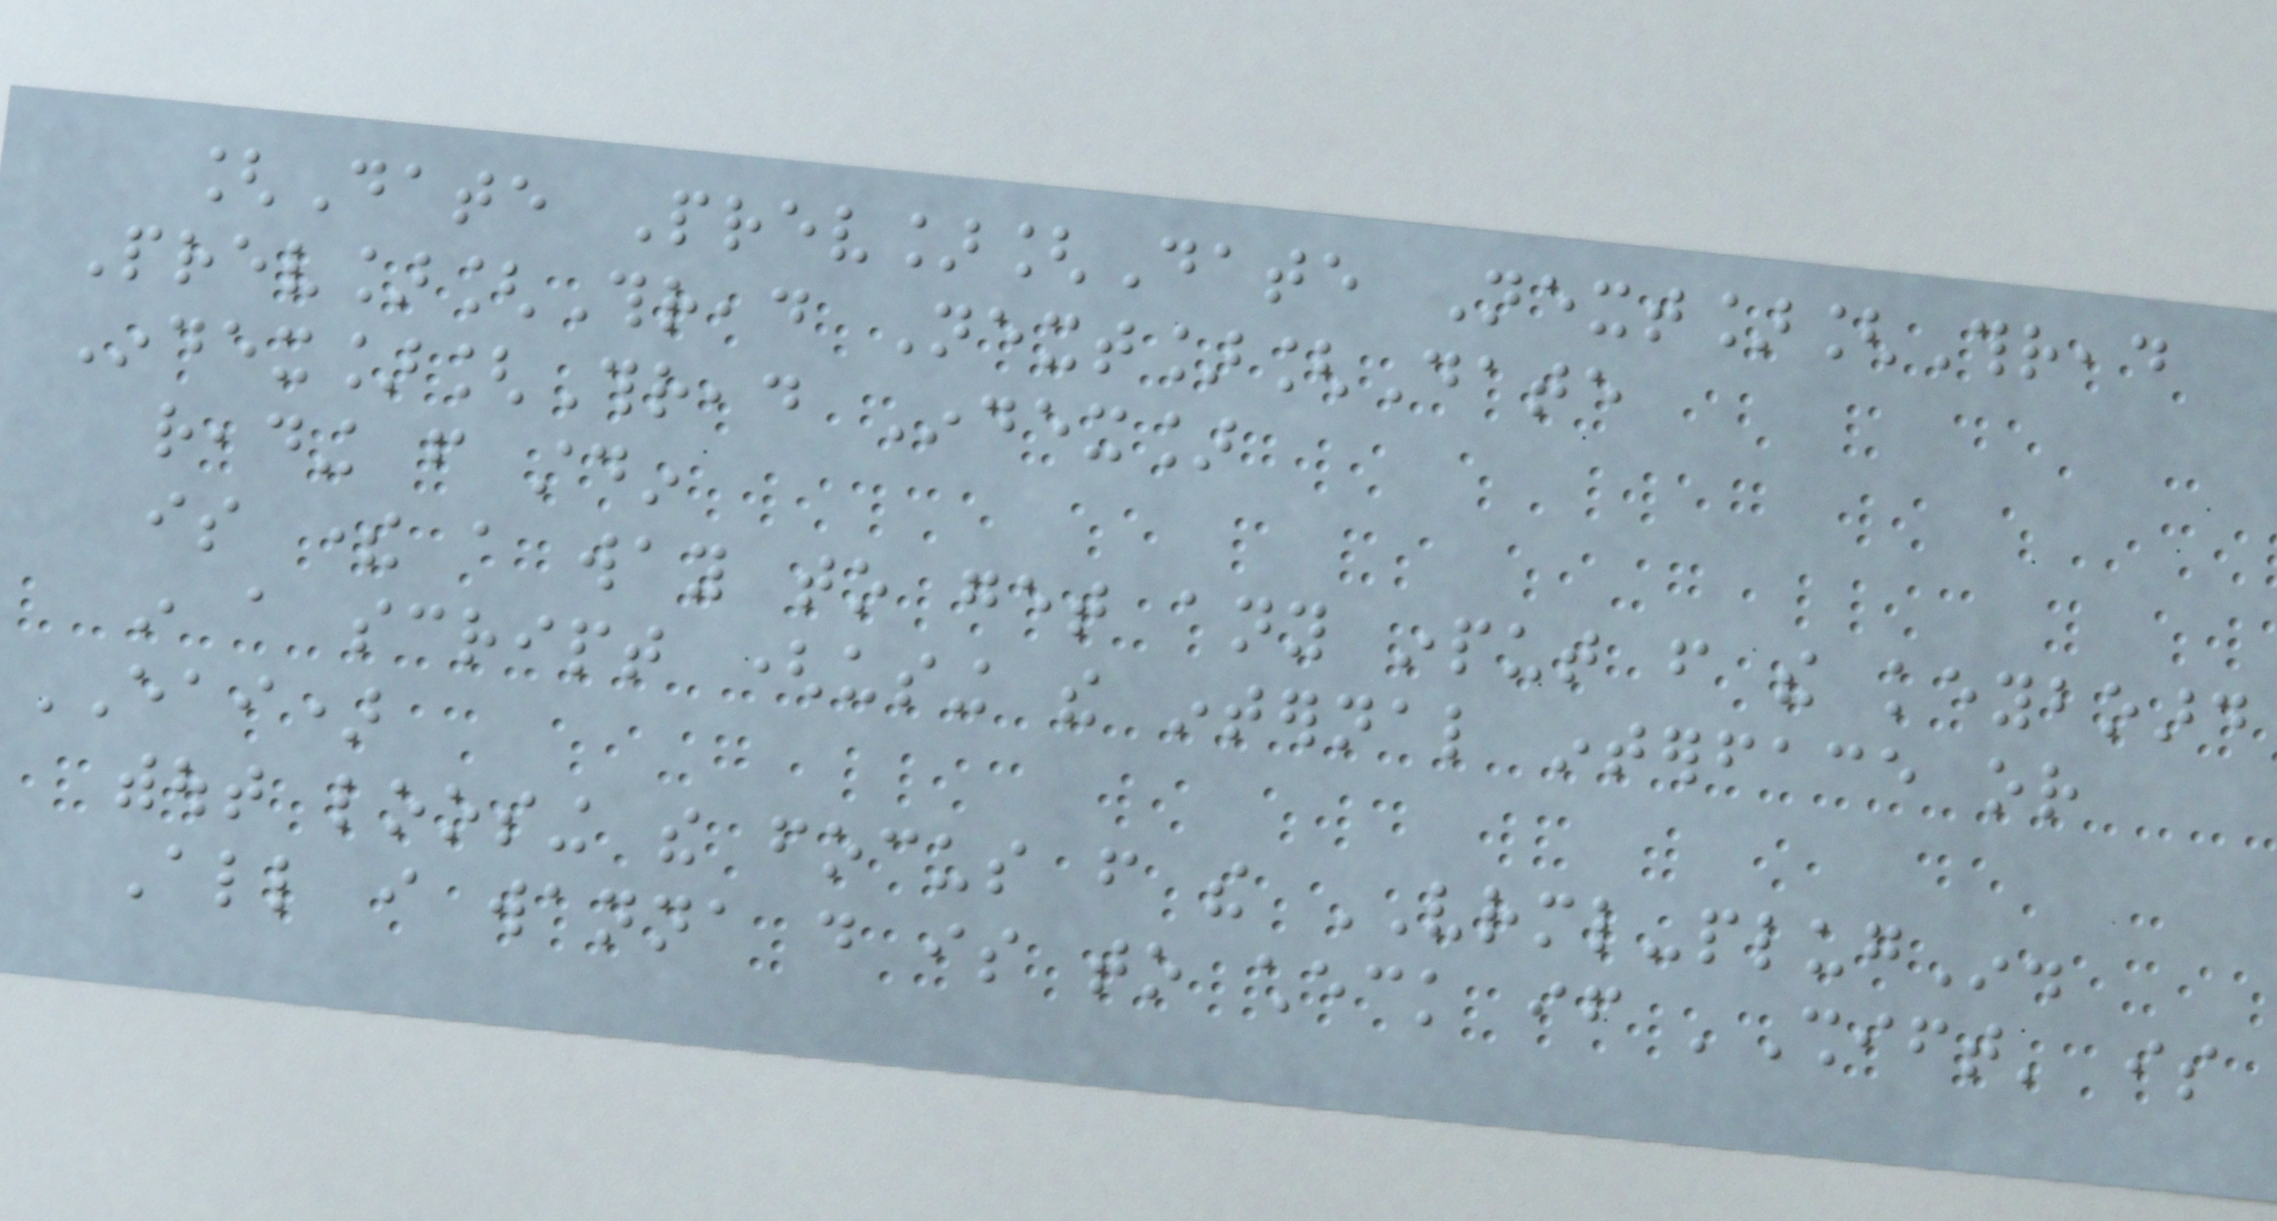[Date Prev][Date Next][Thread
Prev][Thread Next][Date
Index][Thread Index]
reading from stdin
is there a way to get any input from the keyboard
in a script (using the internal interface or
EAI)
without loosing the focus from the VRML-plugIn.
All i wanna do is to check if 'Shift' is
